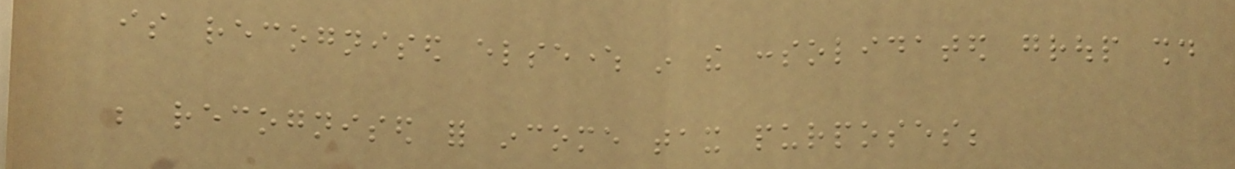is recognised elsewhere in the consolidated group should
be recognised for income tax purposes;
